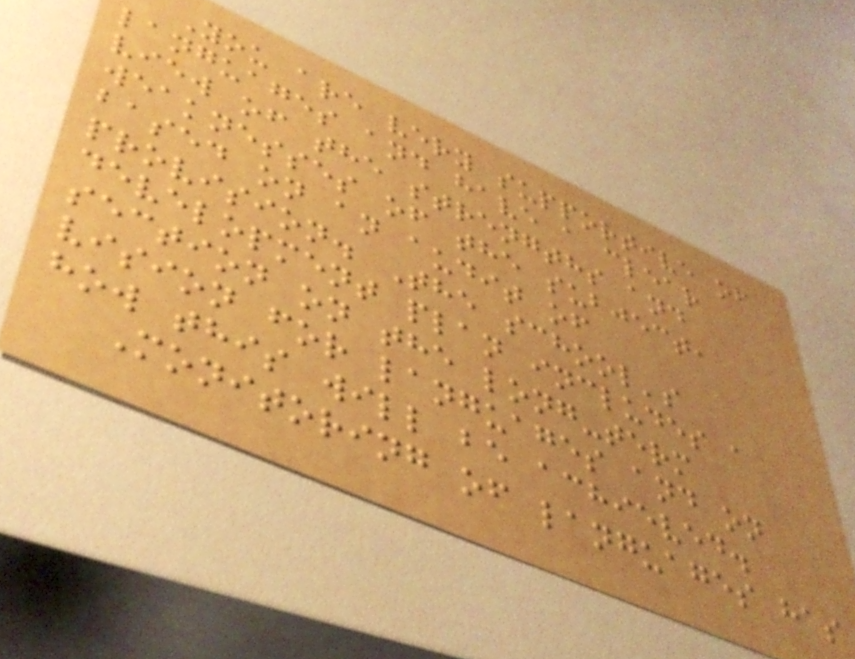You are very supportive of
languages and have a clear
view of the strengths and
weaknesses of the subject,
based on an audit of
provision. The school's
development plan includes a
section on the long-term
vision for languages and on
how this will be achieved.
Monitoring of languages has
